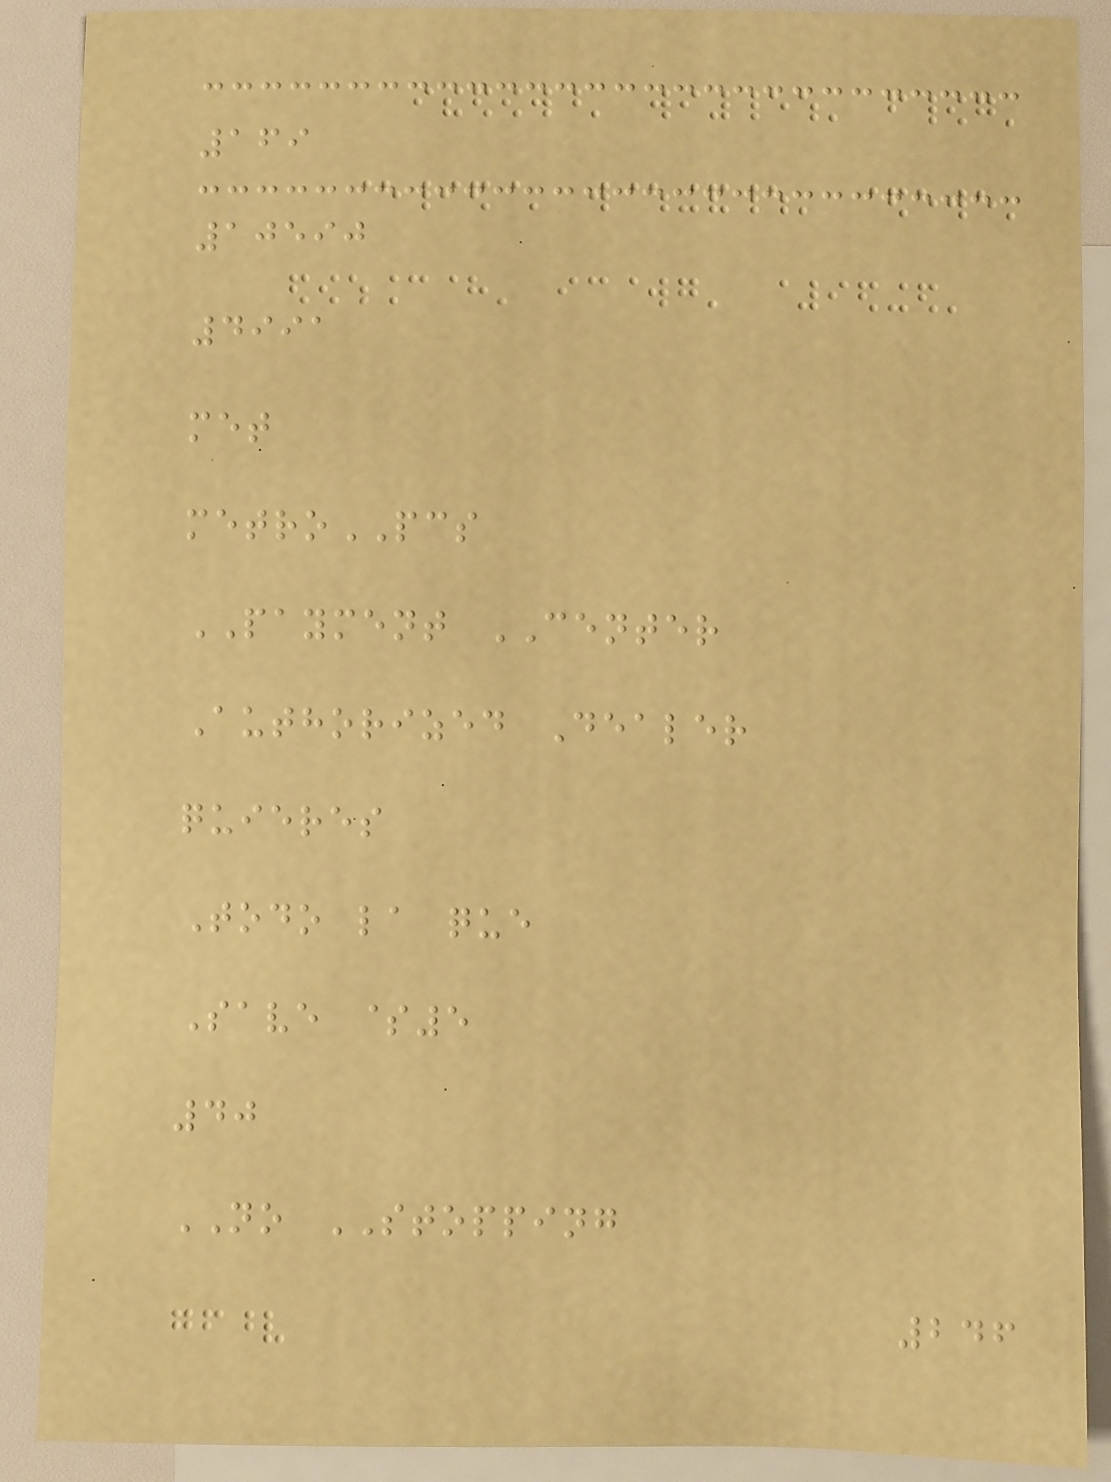169
10590
4991
met
metroPCS
PAYMENT CENTER
Authorized Dealer
quieres
Todo la que
Save $5
40
NO STOPPING
246
